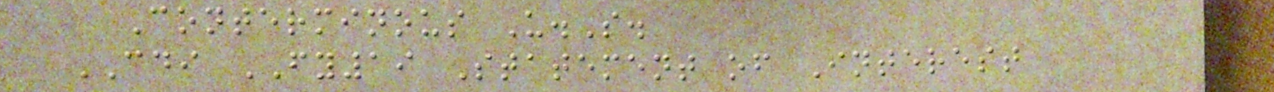Conterminous U.S.
CDI FY19 Statement of Interest
